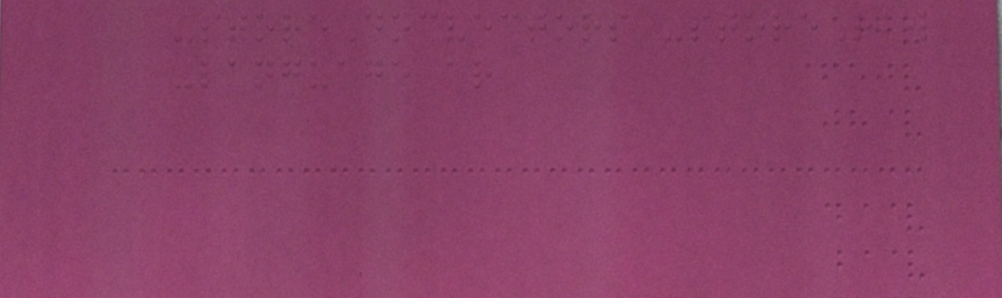-storeDocvectors -storeRaw
-language ar
